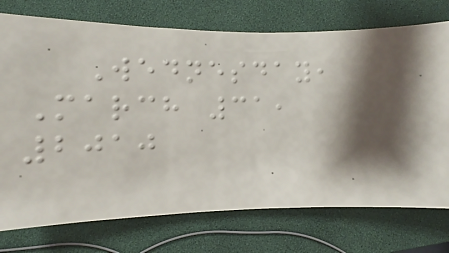Wednesday,
March 31,
2010
